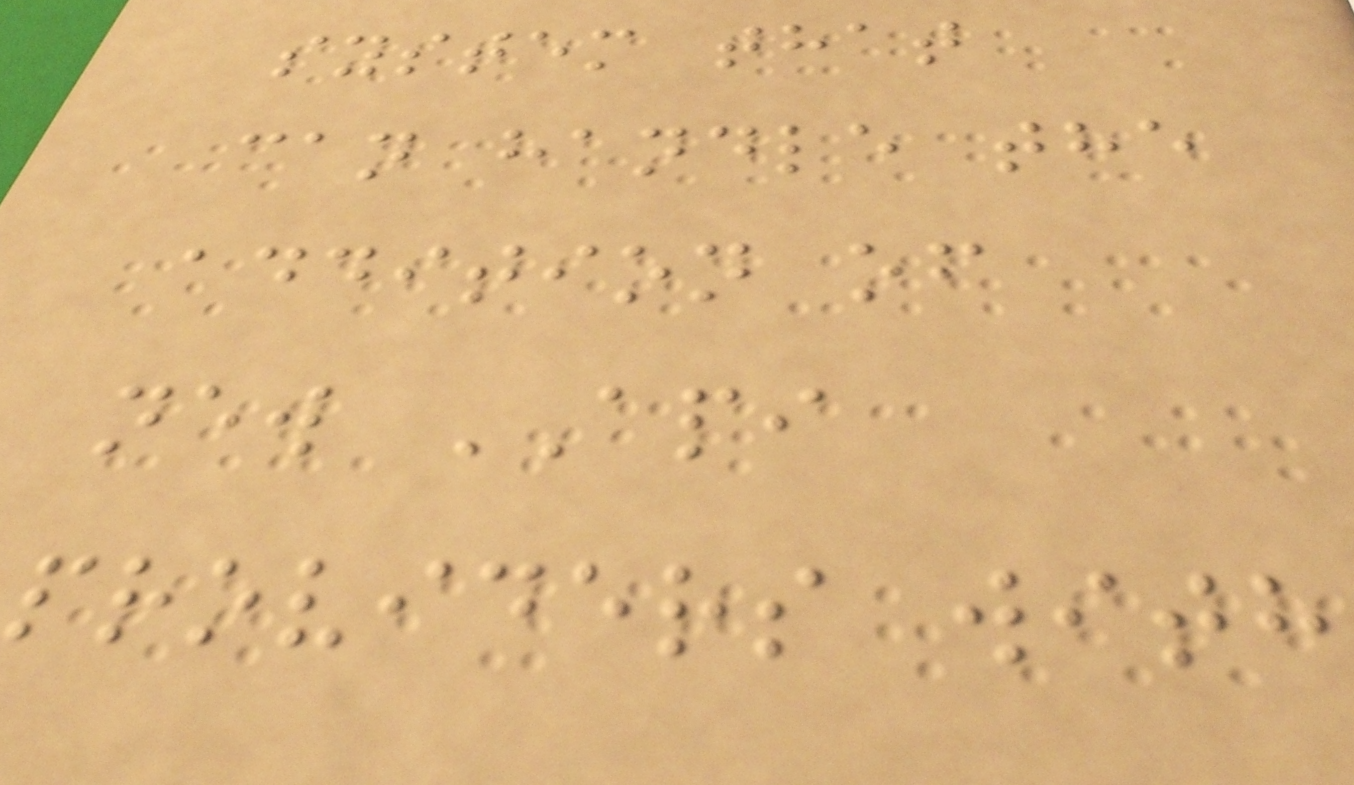system that
can handle the
addition of
new API
providers with
